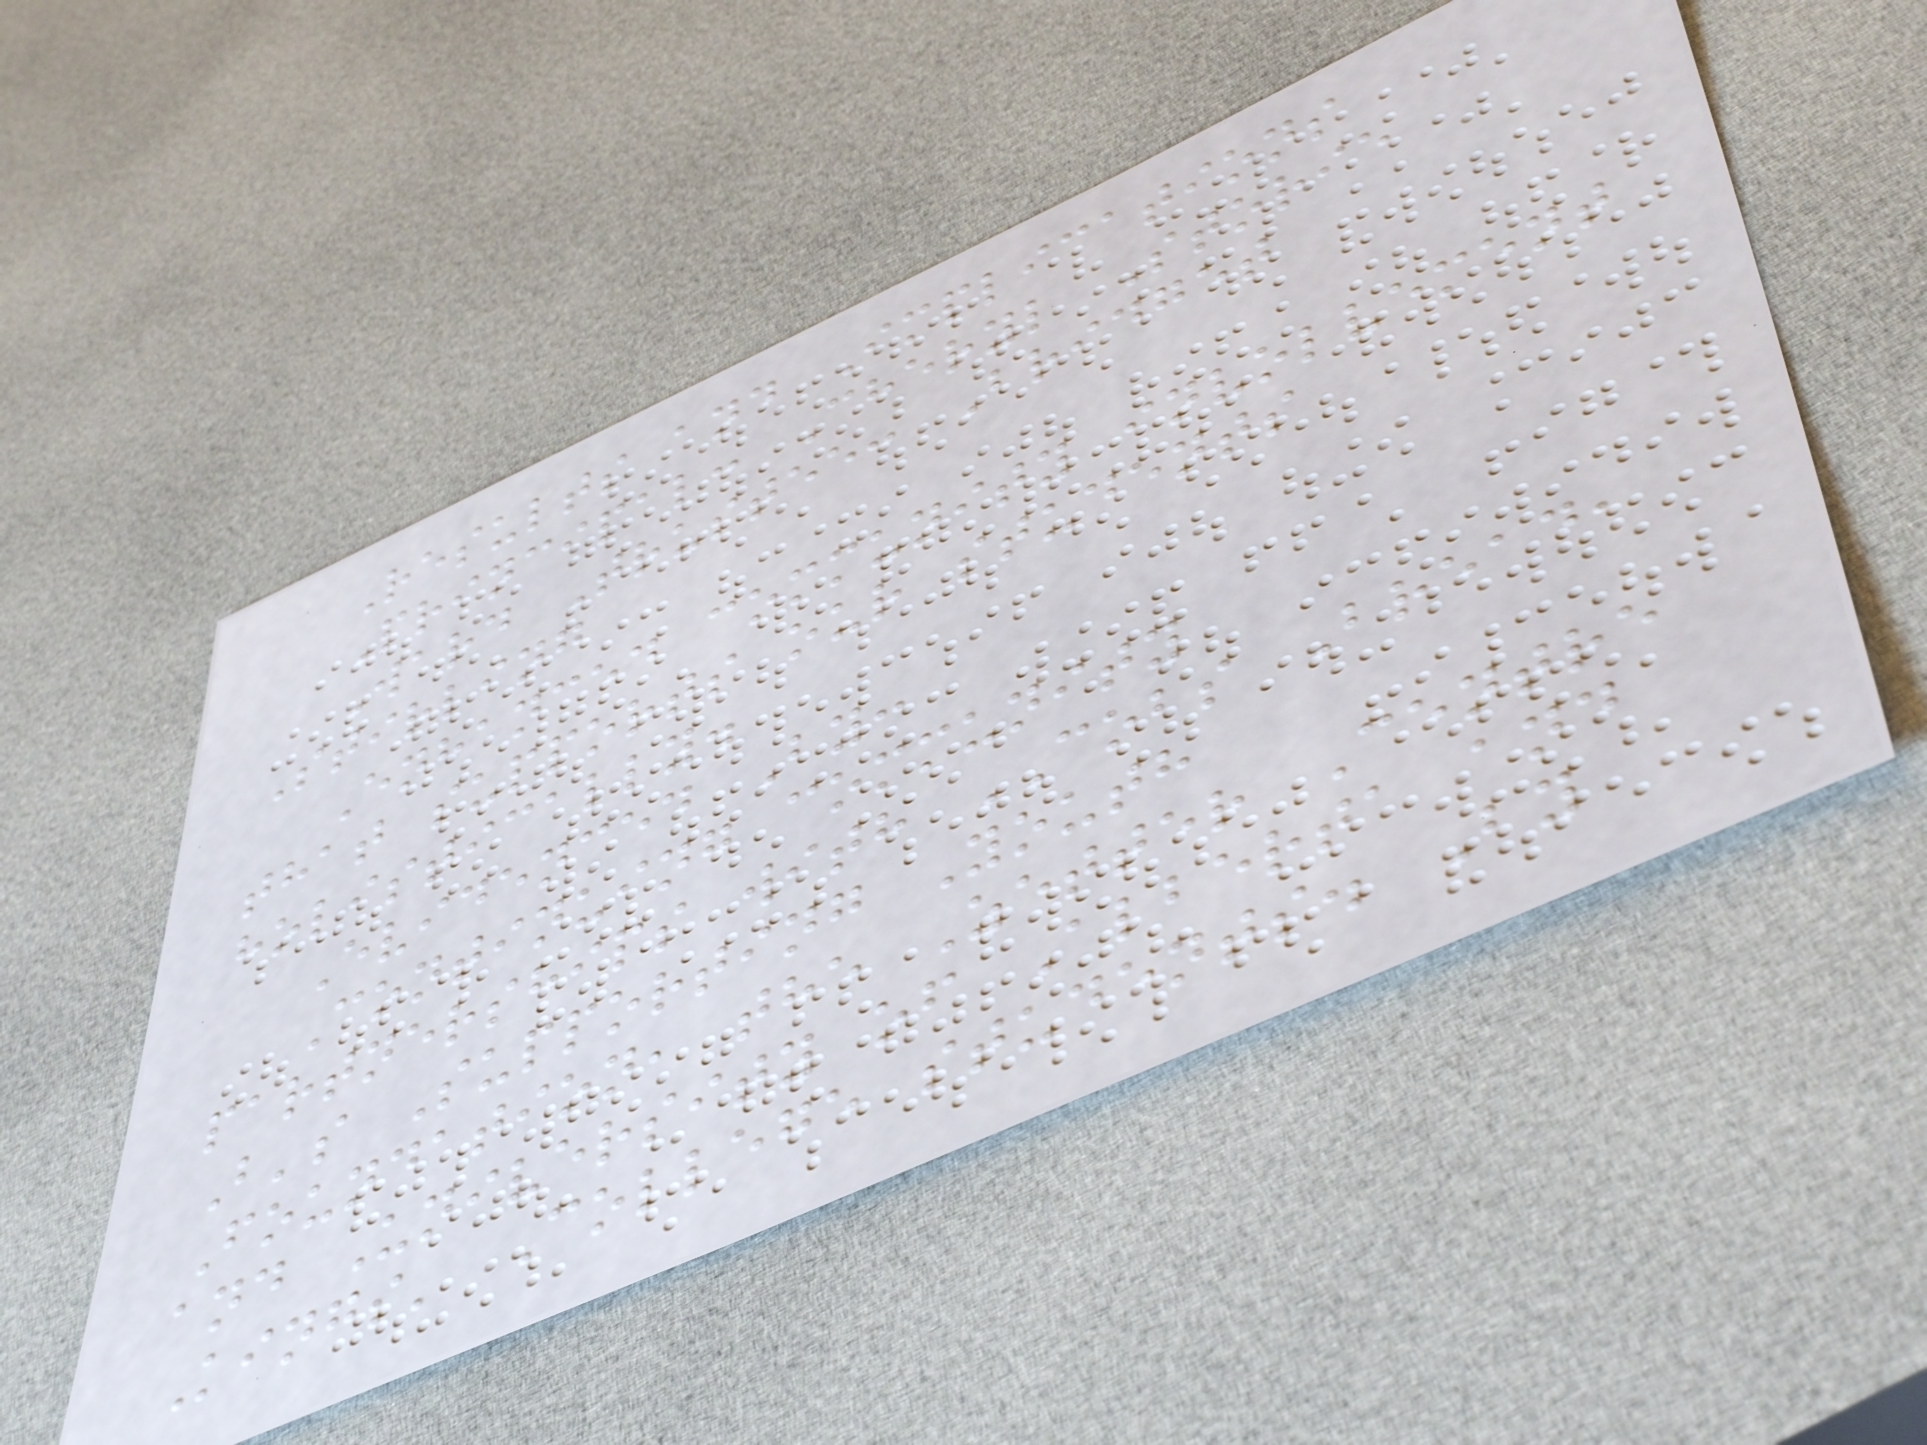Results and Implications
Principal: Cheryl Storie
Ward Trustee: Bridget
Stirling
Enhanced community involvement
that supports our students
holistically.
Evidenced By:
Continuing community
partnerships with COBS Bread,
B's Supporting Youth
Foundation, the Zetter Centre
and University of Alberta and
Kings' College students. By
